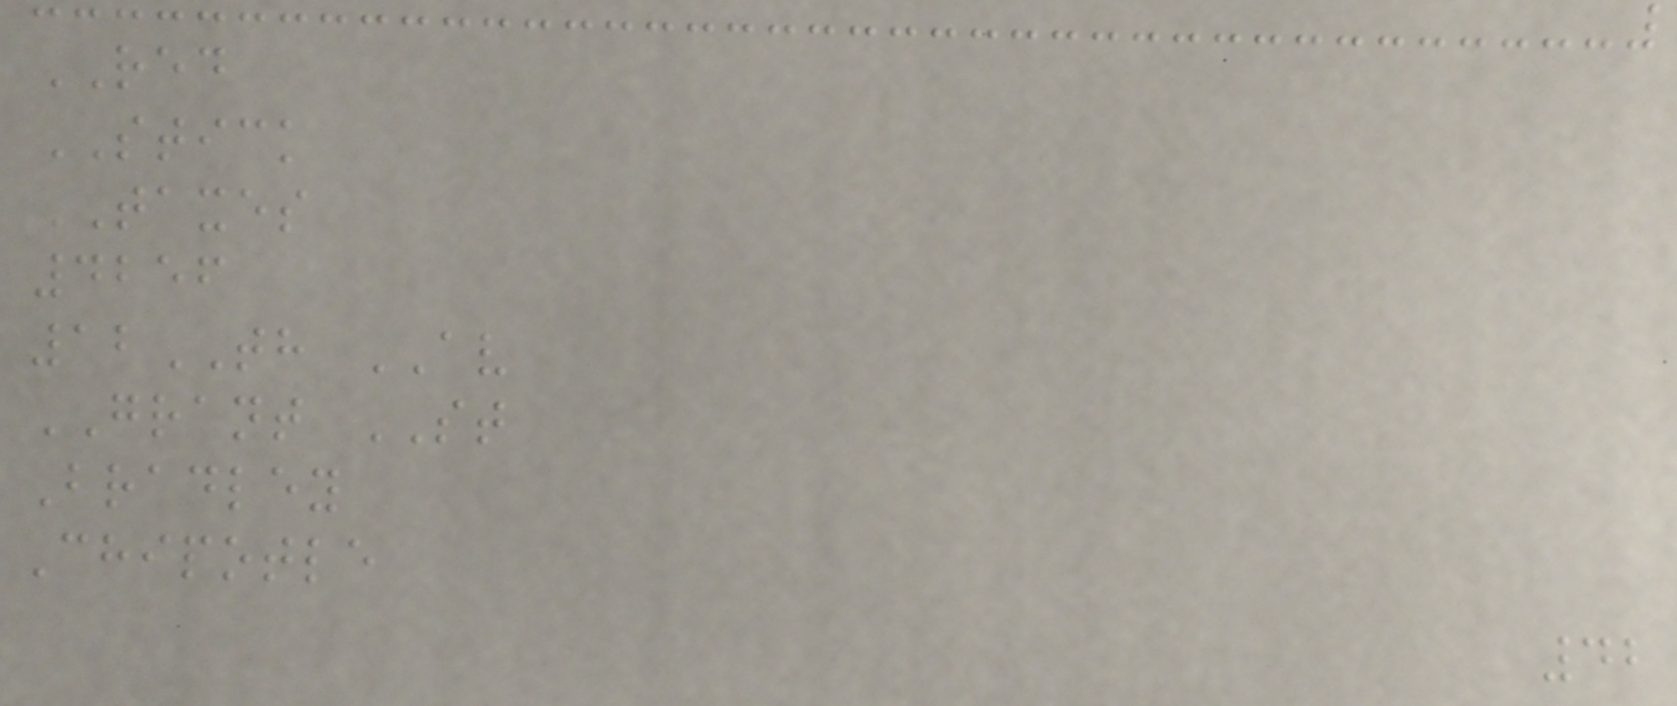RED
STICK
TAXES
4256
12TH AV
GRANT ST
Bradley
Chipotle
42
